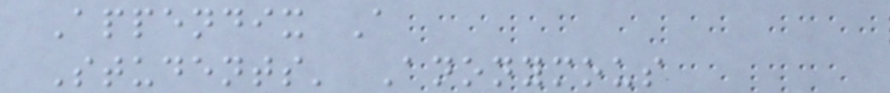Appendix A
Students' Anonymous
